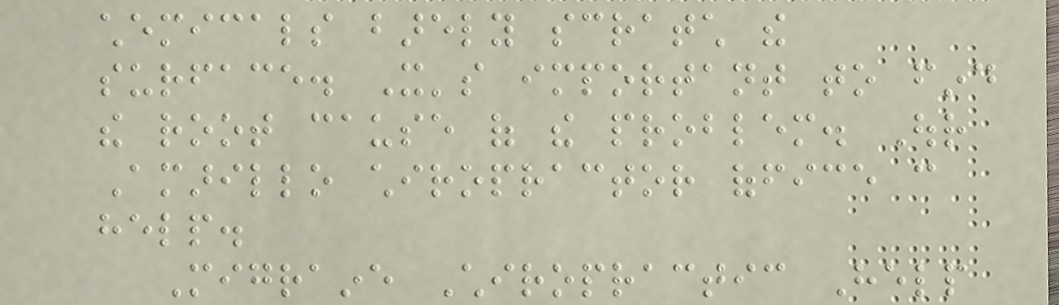chemicals barely scratch the
surface. It's important to find
the root cause of the problem. Our
Amarillo chiropractor office can
help.
Migraine Chiropractic Help
